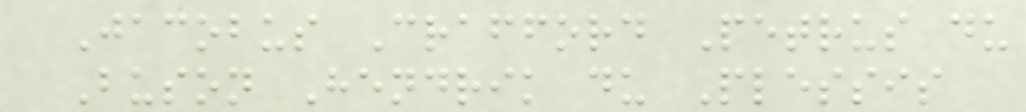Jacobus Crafford Petrus du
Buson Hendrik du Plessis
